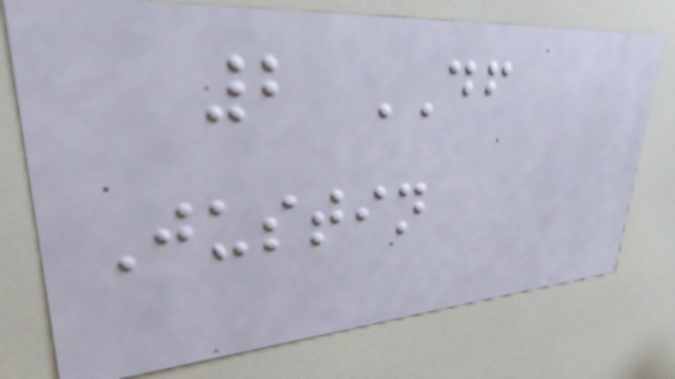2 DF
Justin
